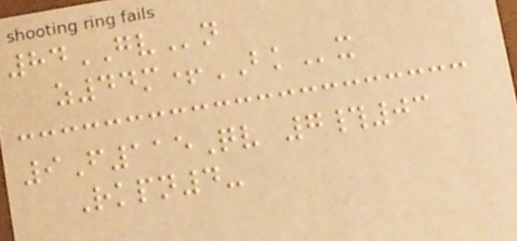84GVn
z44m+BKx
9F115Qv 7#03
Rkpn4-
